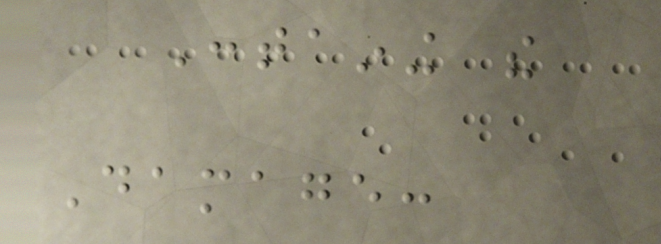Containing the
Damage:
